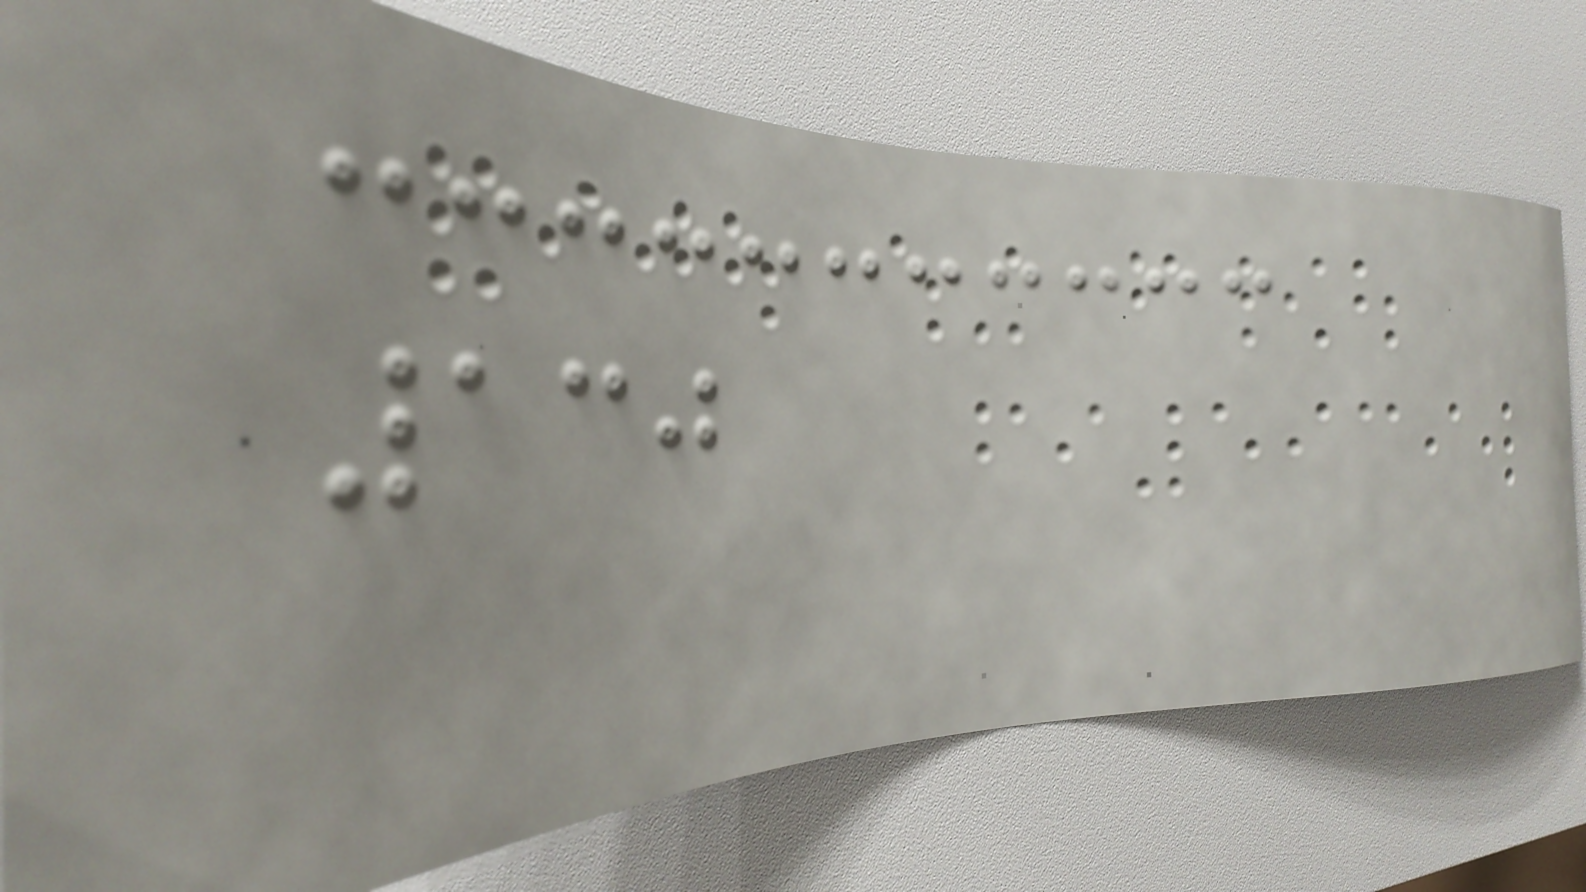130
